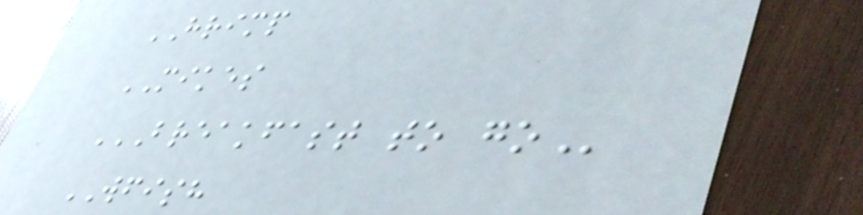HRIMP
MIKES
BREAKFAST TO GO
WFISH
